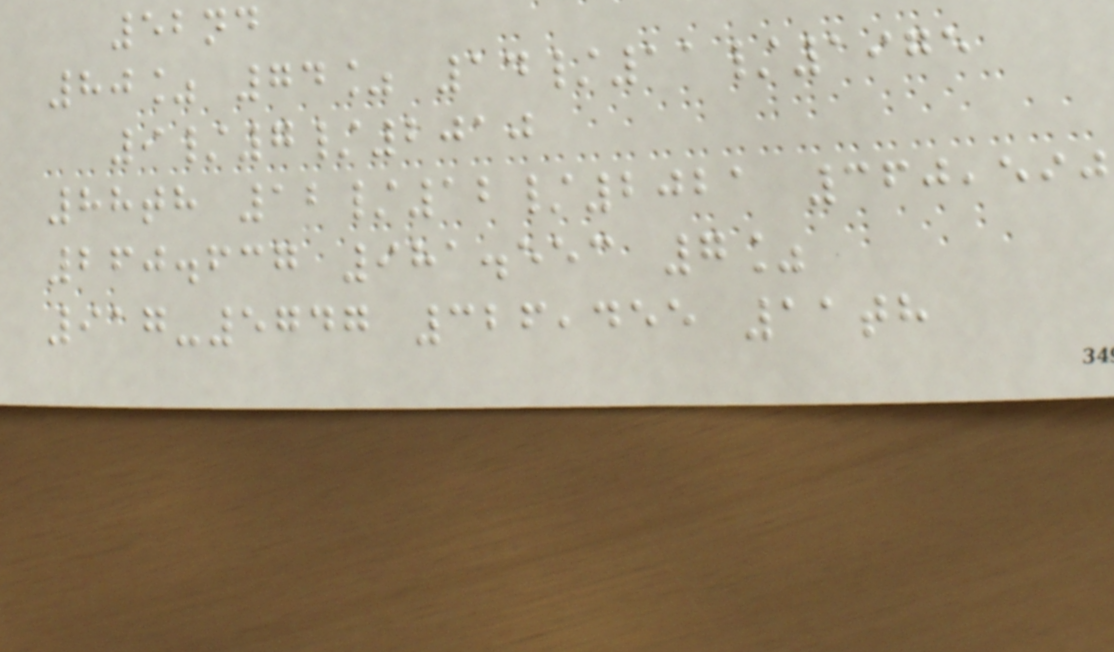52nd
80% 74% 14/11/1975
9/7/2010
88th 12/12/2021 360,590
260.637 981.553 7%
917-5747 326,455 11th
